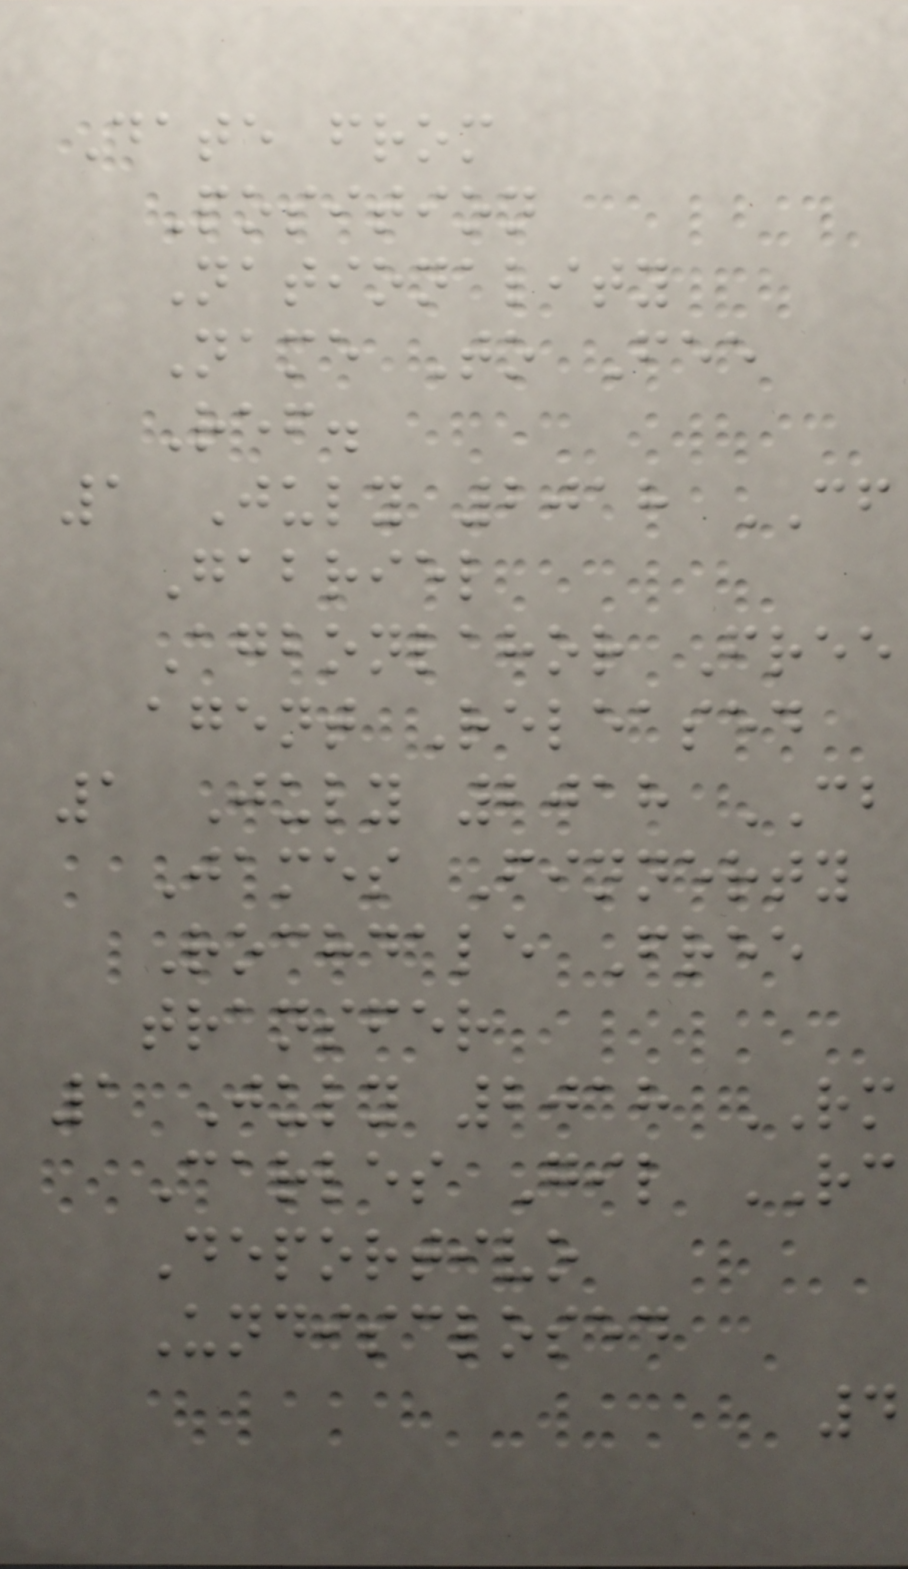Date from
Position
Nationality
Name To Fee
Ref.
1 July 2018 CF
Gabriel
Agbonlahor Free
agent Released
1 July 2018 CB
James Finnerty
Rochdale Free
transfer
1 July 2018 RM
Carles Gil RC
Deportivo
Undisclosed
4
